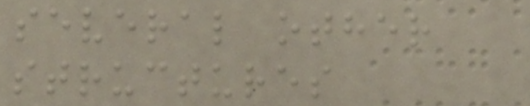several other
structures
